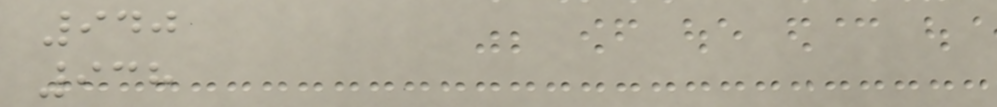940
938
